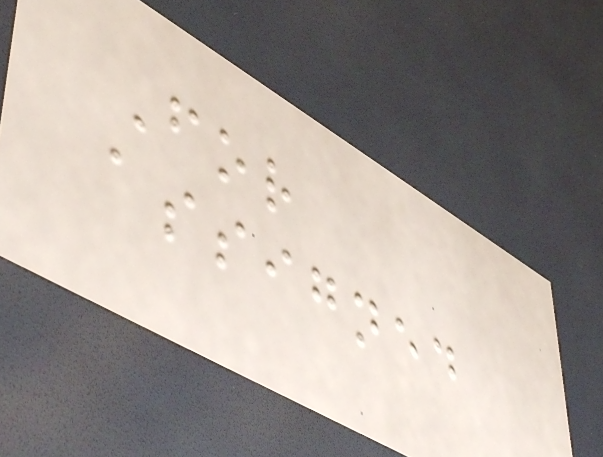For
assigned
